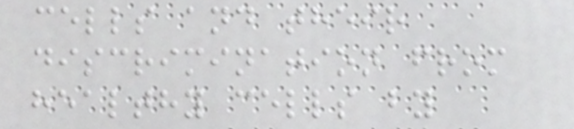cells and their
discrimination from
healthy cells by
